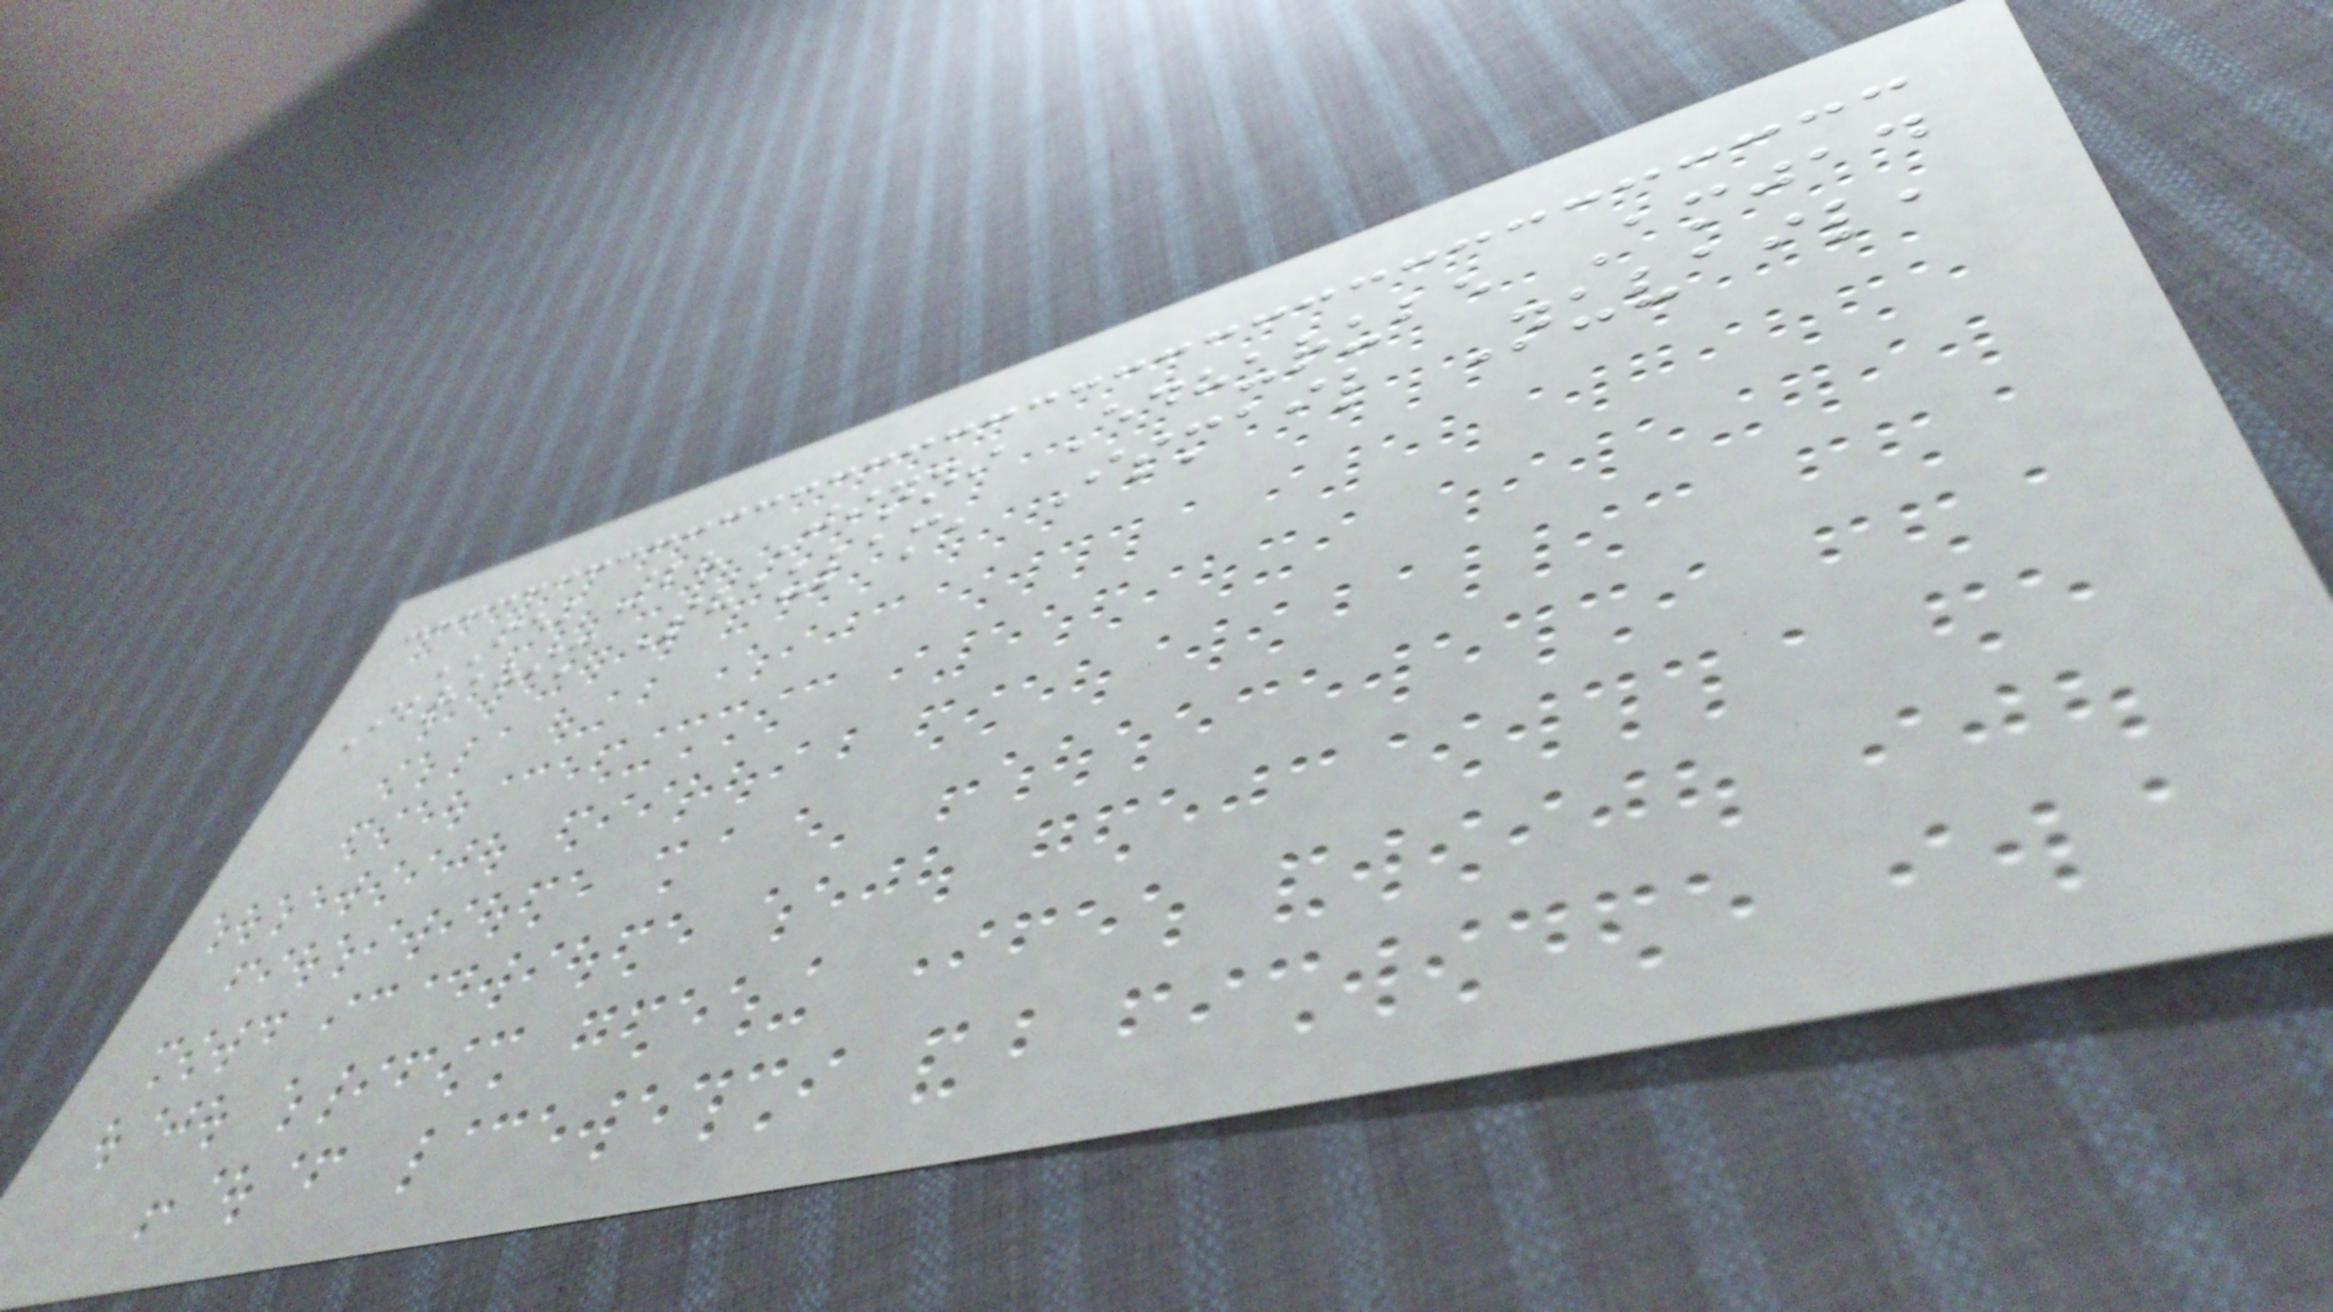FEB 28 Jinni Edhurube Amjad
Ibrahim Shaulam, Ismail Nuvail,
